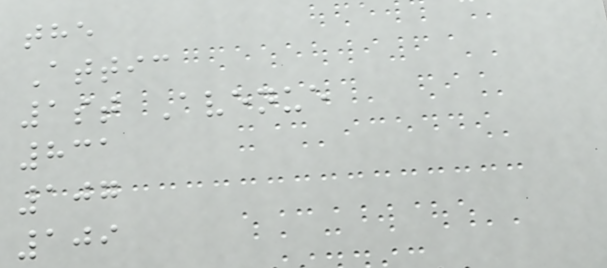the
Attic
1st Avenue
831
107
109
